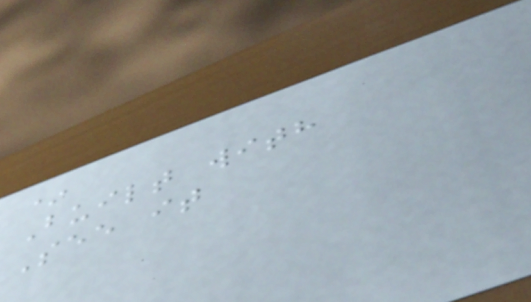*
Built with
See it
